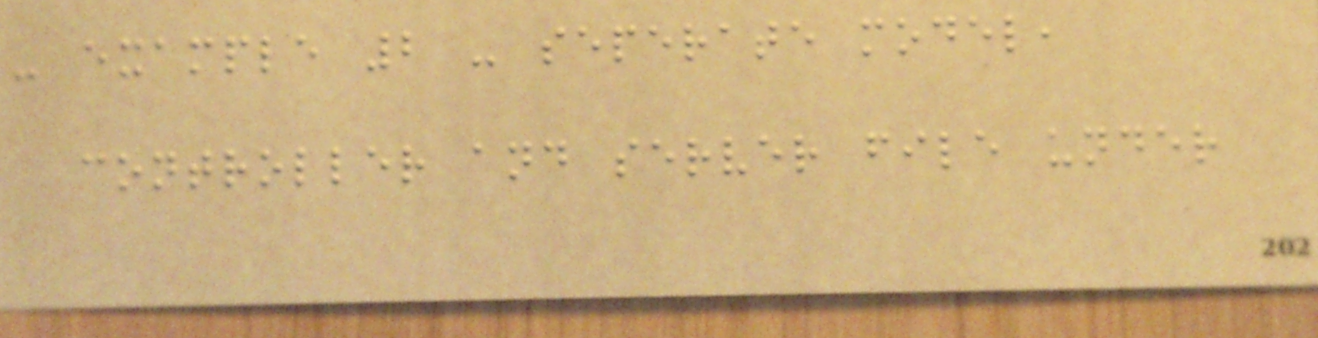- example 2 - seperate model,
controller and server file under
